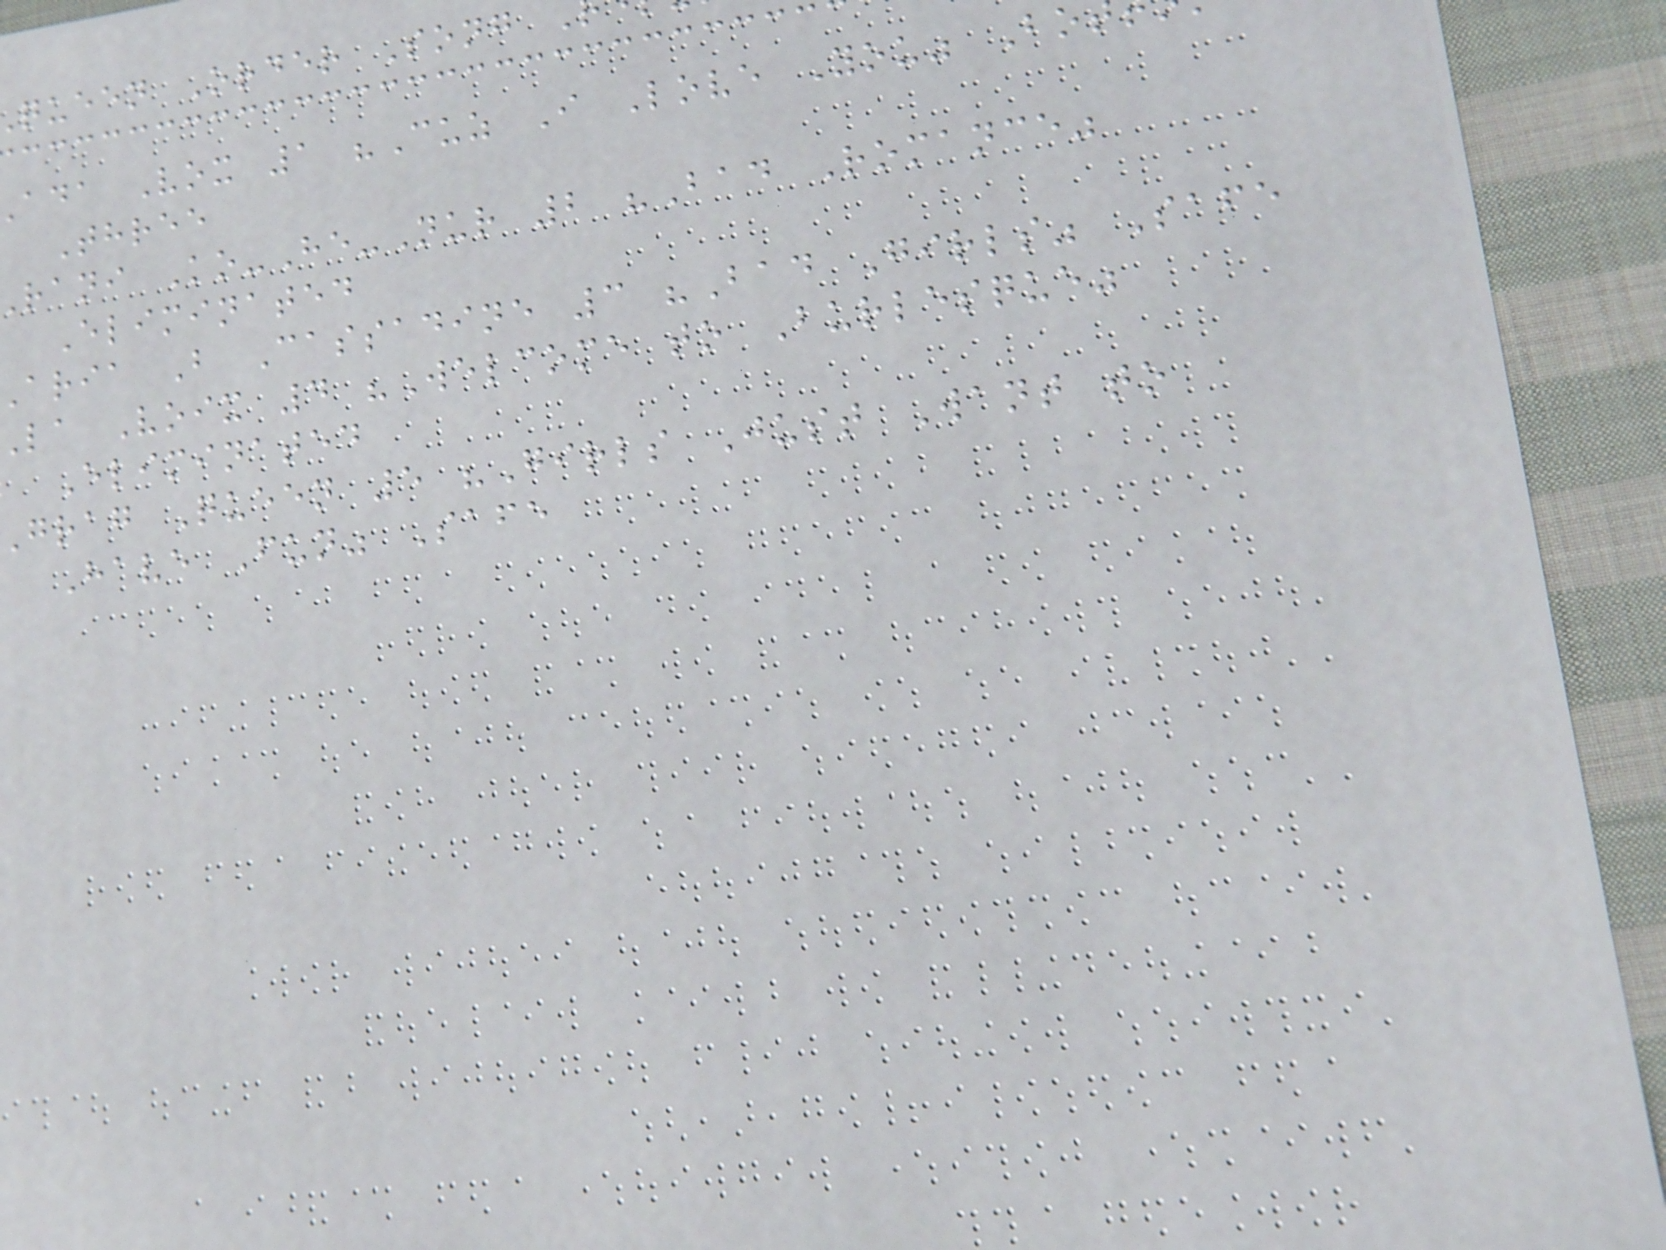queen Order Song
ada Vox 1 "Cuz I Love You" Bo
Three
rani Ko-He-Nur 2 "Bad Romance"
Eliminated
aria B Cassadine 3 "Bad Girls" Safe
la Voix 4 "Welcome to Burlesque"
Eliminated
grag Queen 5 "Girls Just Want to
Have Fun" Safe
